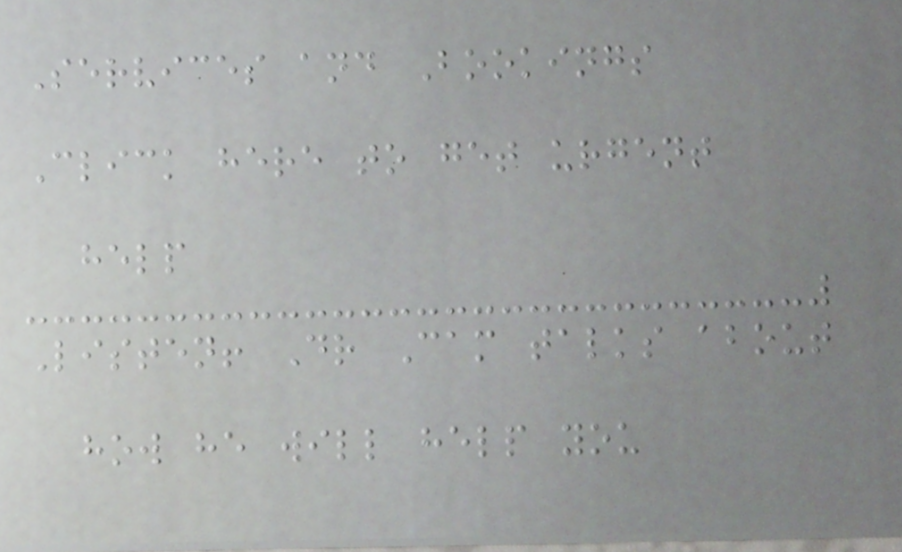Services and Bookings
Click here to get urgent
help
Listen! Dr Cam talks about
how he will help you
